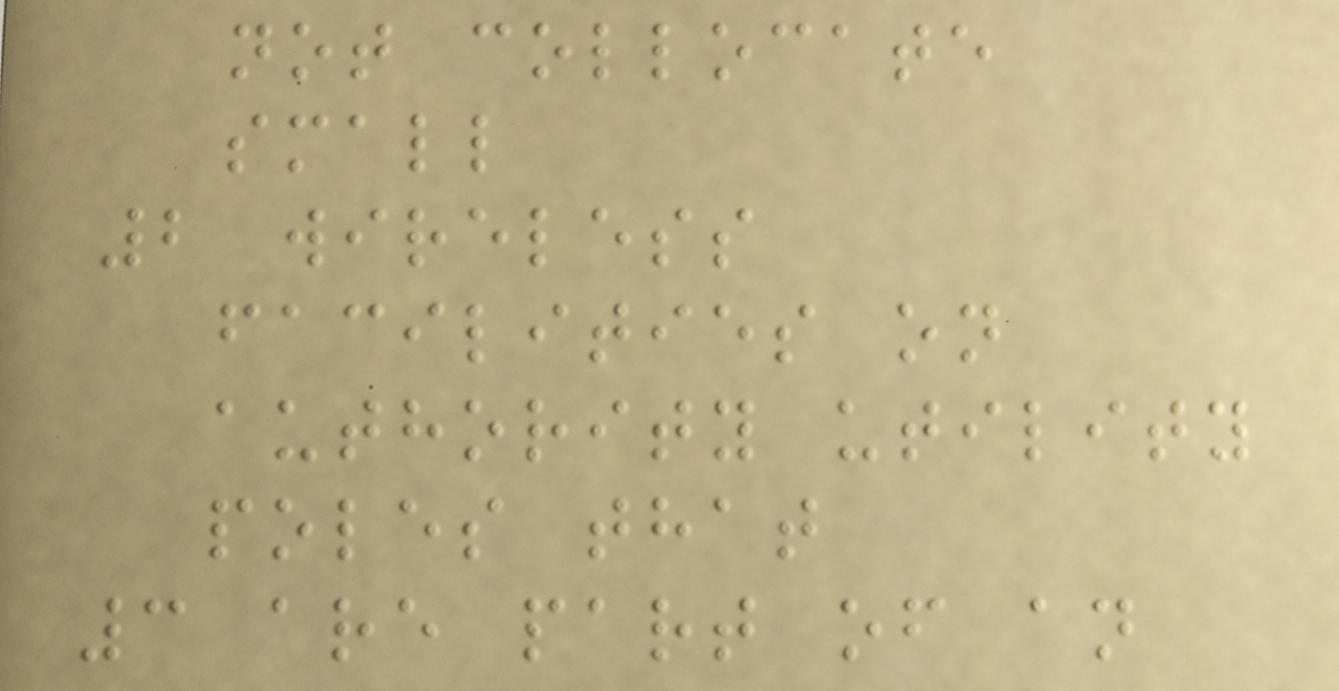not collocate
small
2 wireless
facilities on
authority utility
poles that
3 are part of an
